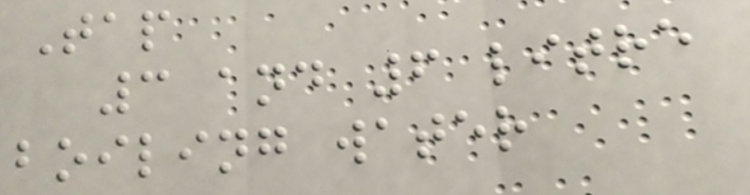Tap
3 and 6 litre
boiling water
